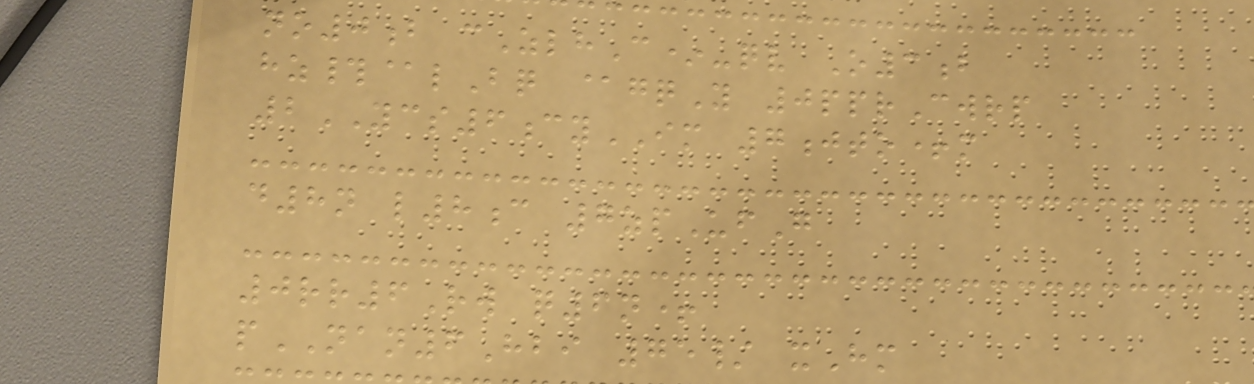no0b cZlhC*-qv O3b
hz#@lBq @gqY 0pprCwrp
2YCS6cyIM 7jto+m
d8n l8c 7zpUfG
0rr6Rw q6n+
pNAN6Hbi 75/ xHm
